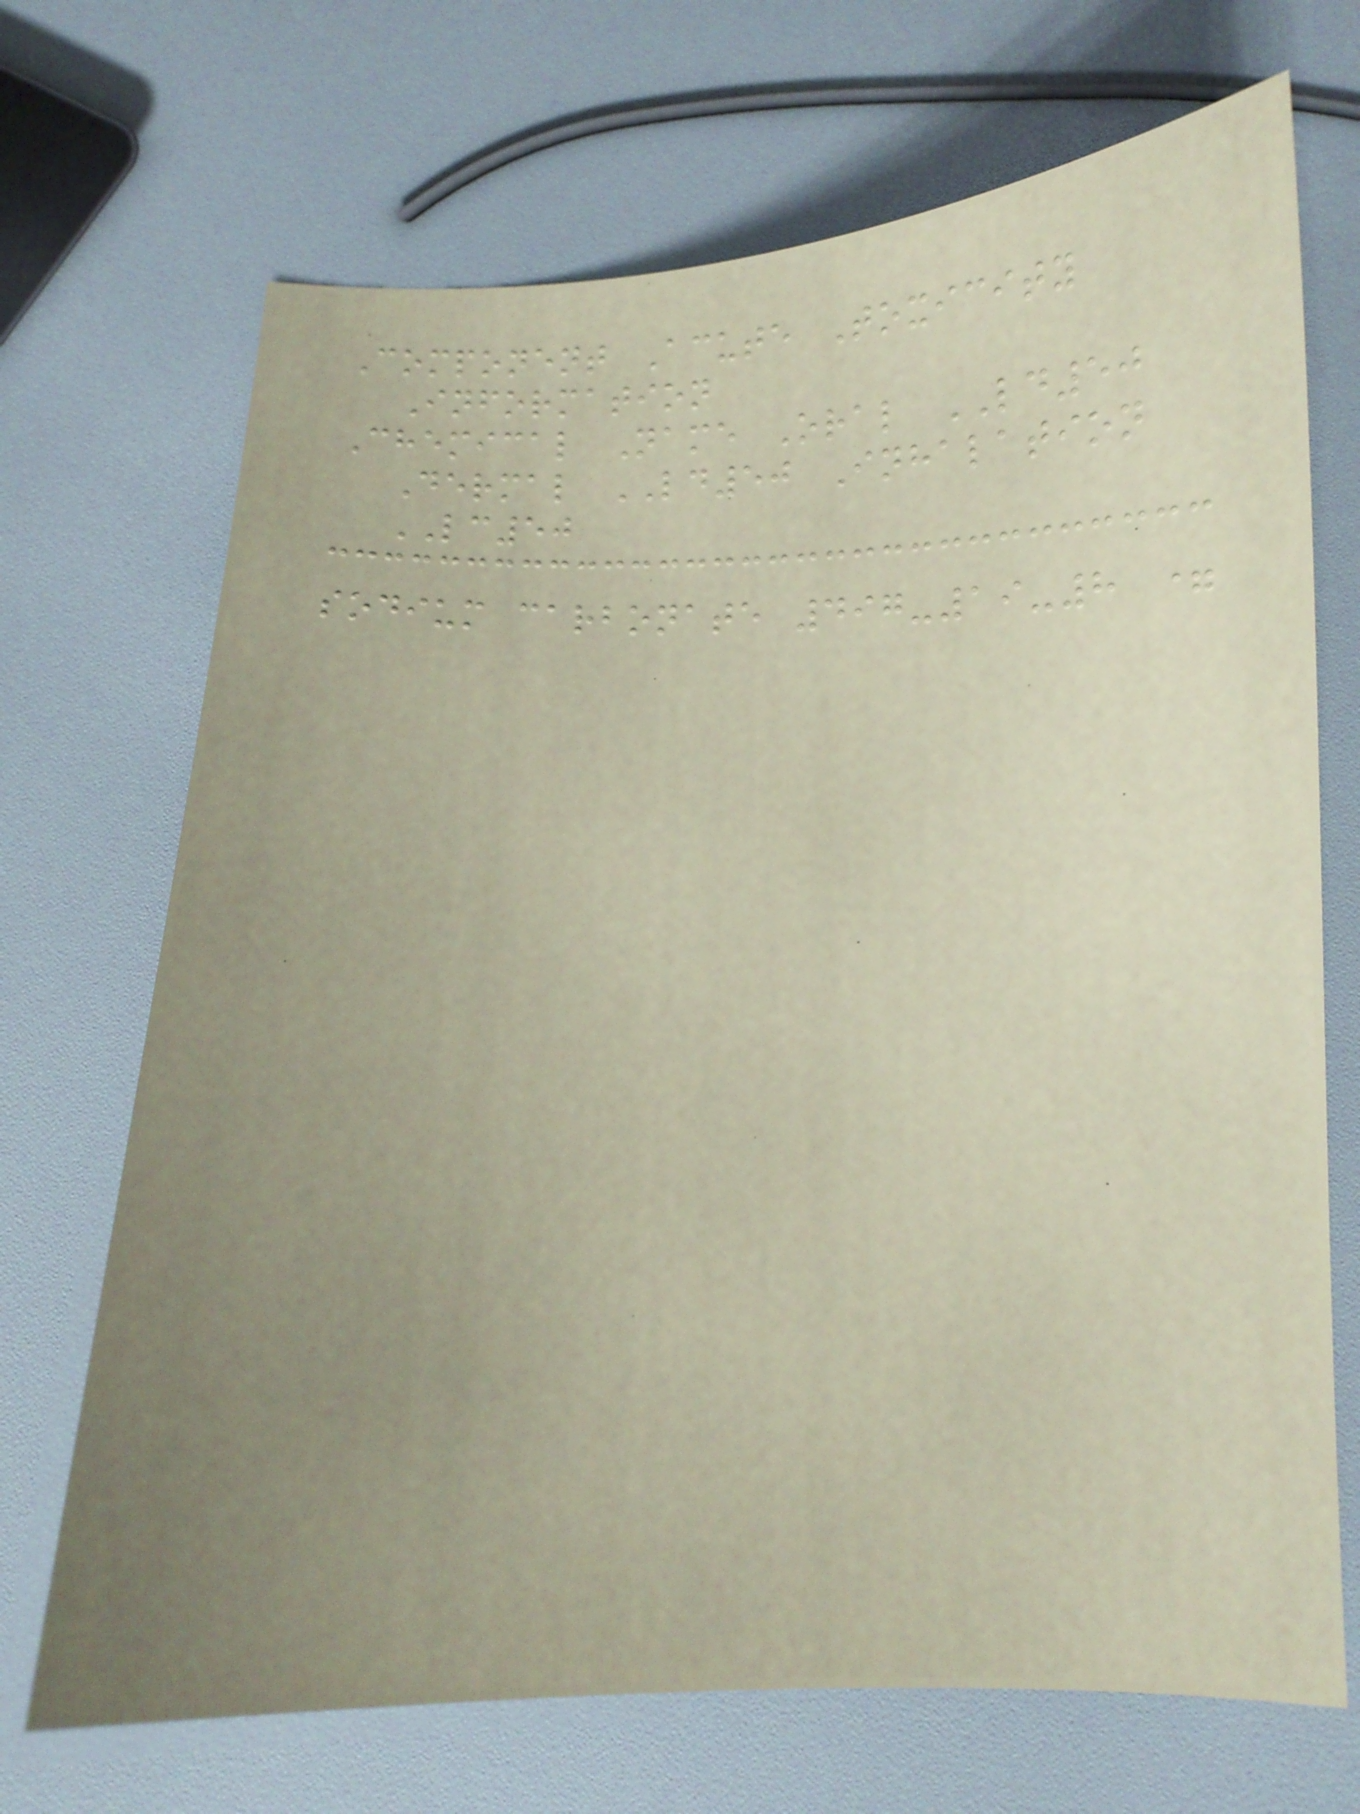Component Acute Toxicity
Information
Chemical Name Oral LD50
Dermal LD50 Inhalation
LC50
sodium carbonate 497-19-8 =
